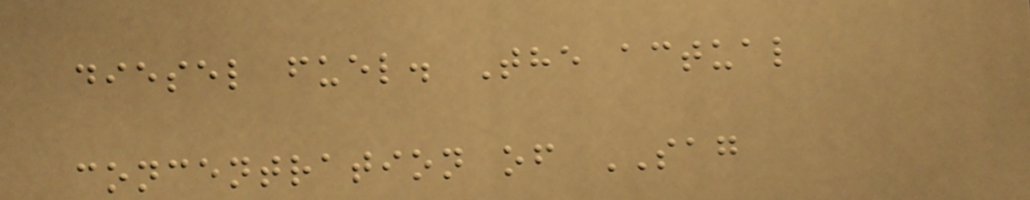diesel fuel. The actual
concentration of SAG
